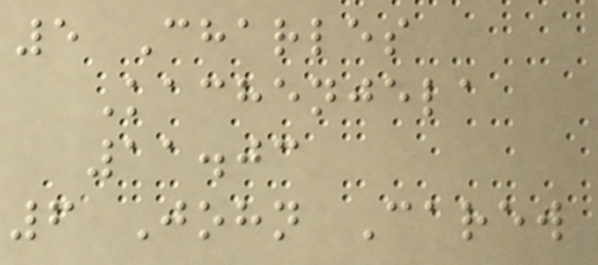5 Charles
Kachenjela
11.03
6 John Carew
